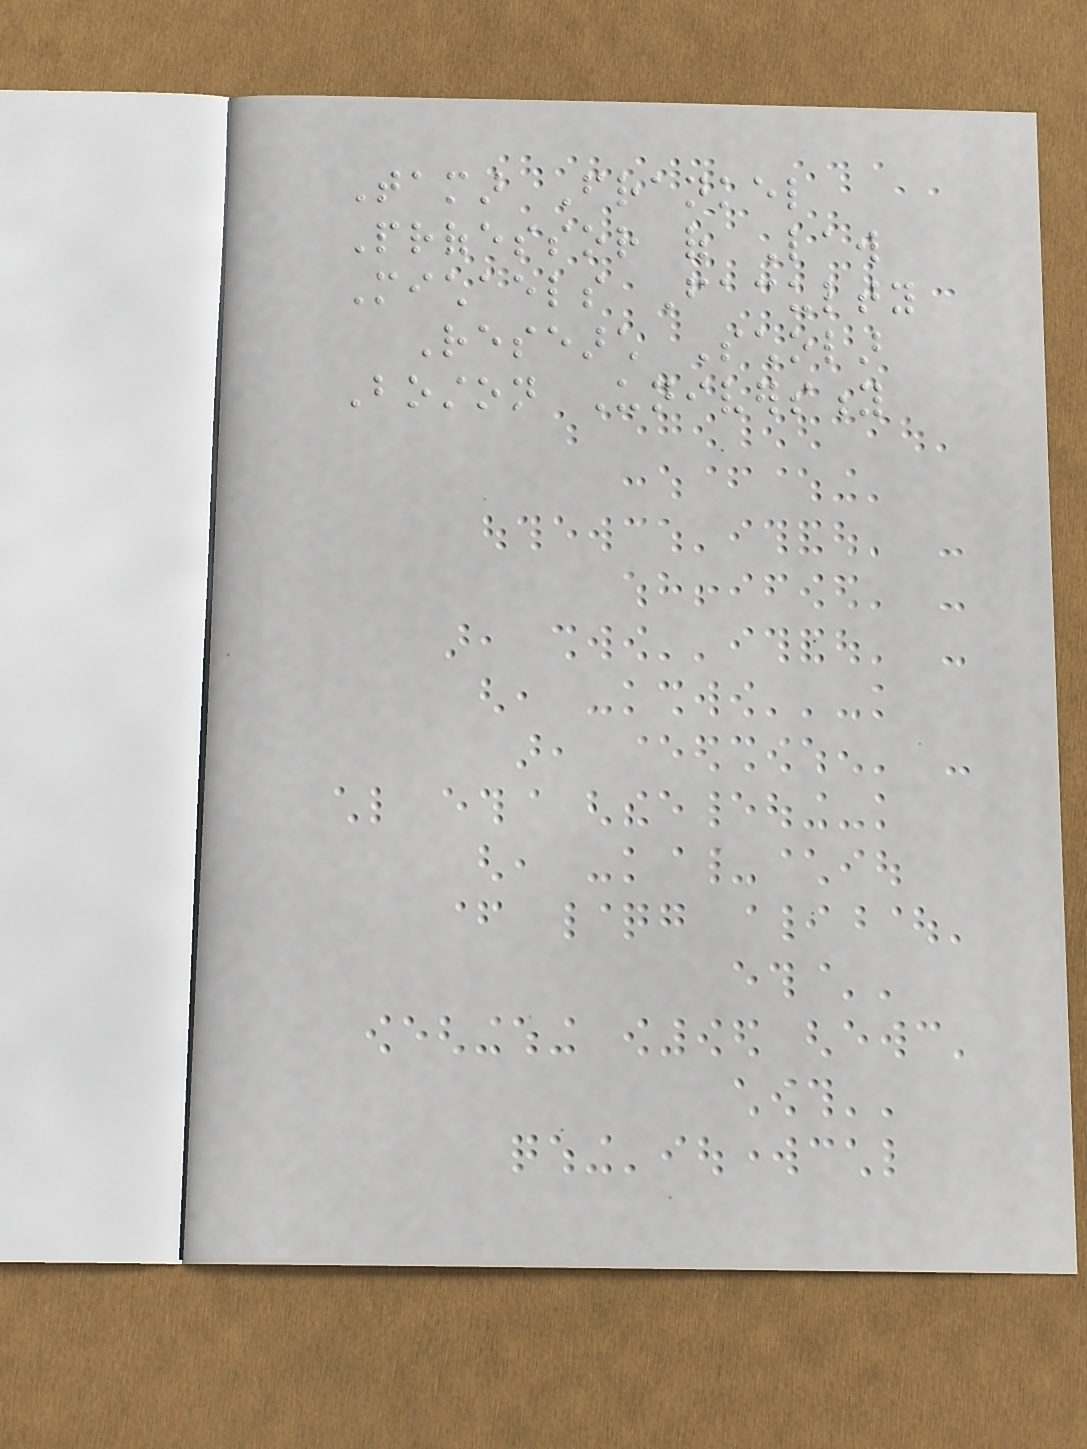Tamar Frankel
Professor of Law
Michaels Faculty
Research Scholar
Boston University
